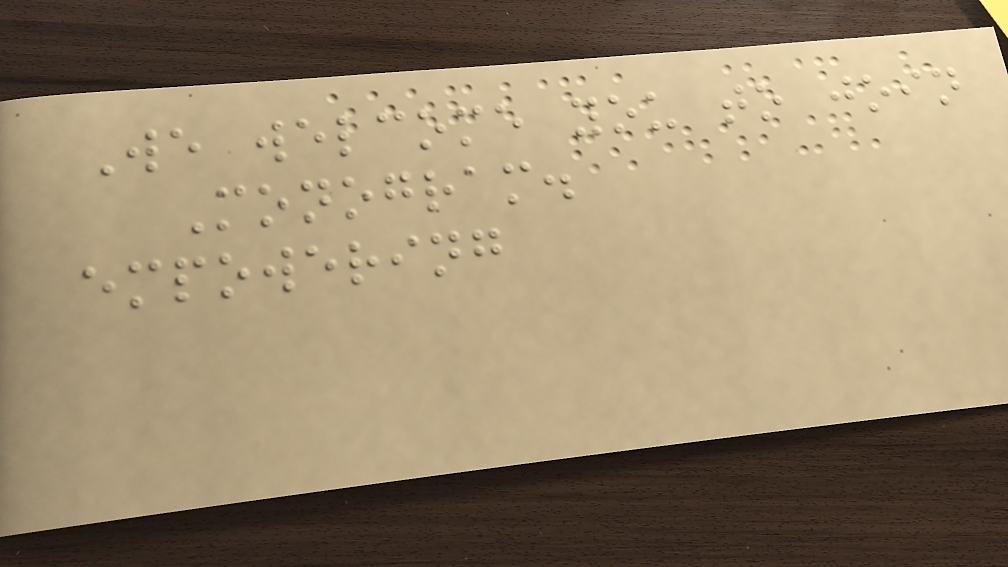We welcome you to join
Monogram.
empowering
